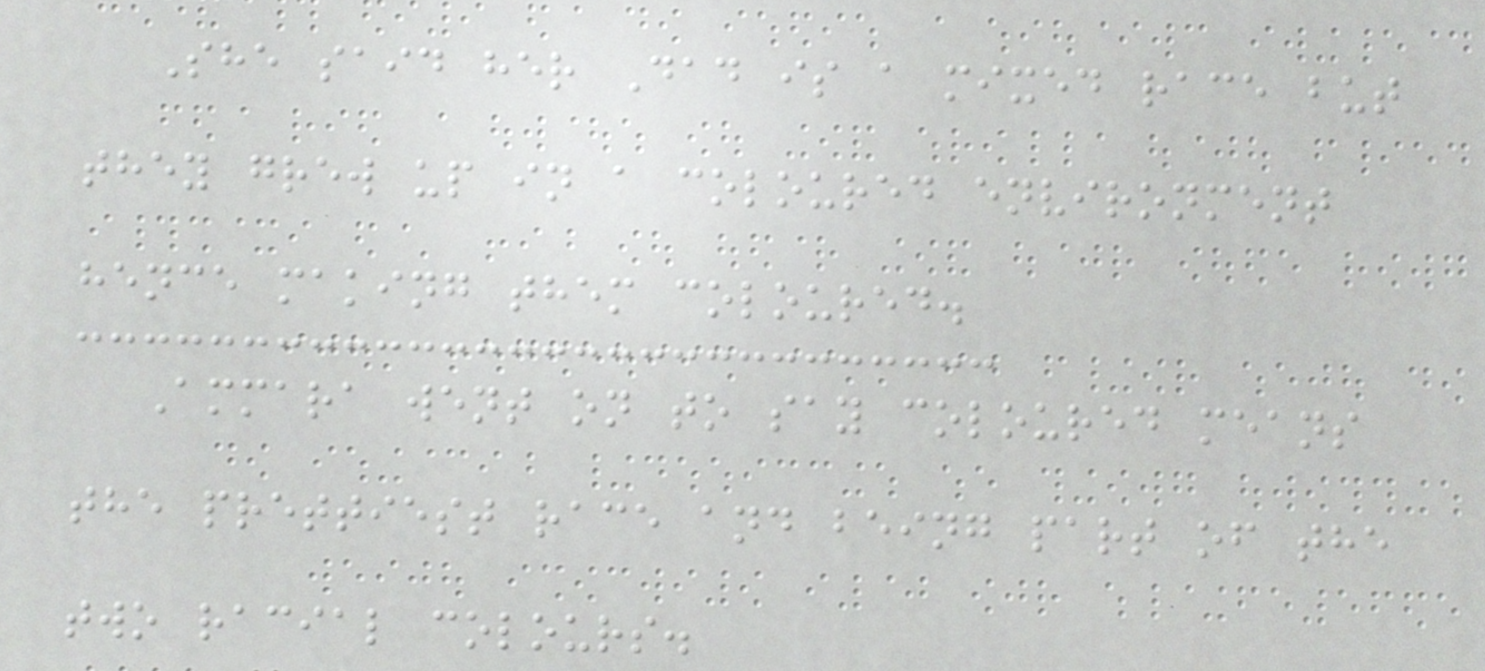She said her Dad is a mixed race but
they grew up in a coloured environment
hence making them coloured.
Ammara went on to say coloured means
the prettiest race and being part of the
two racial colours.
